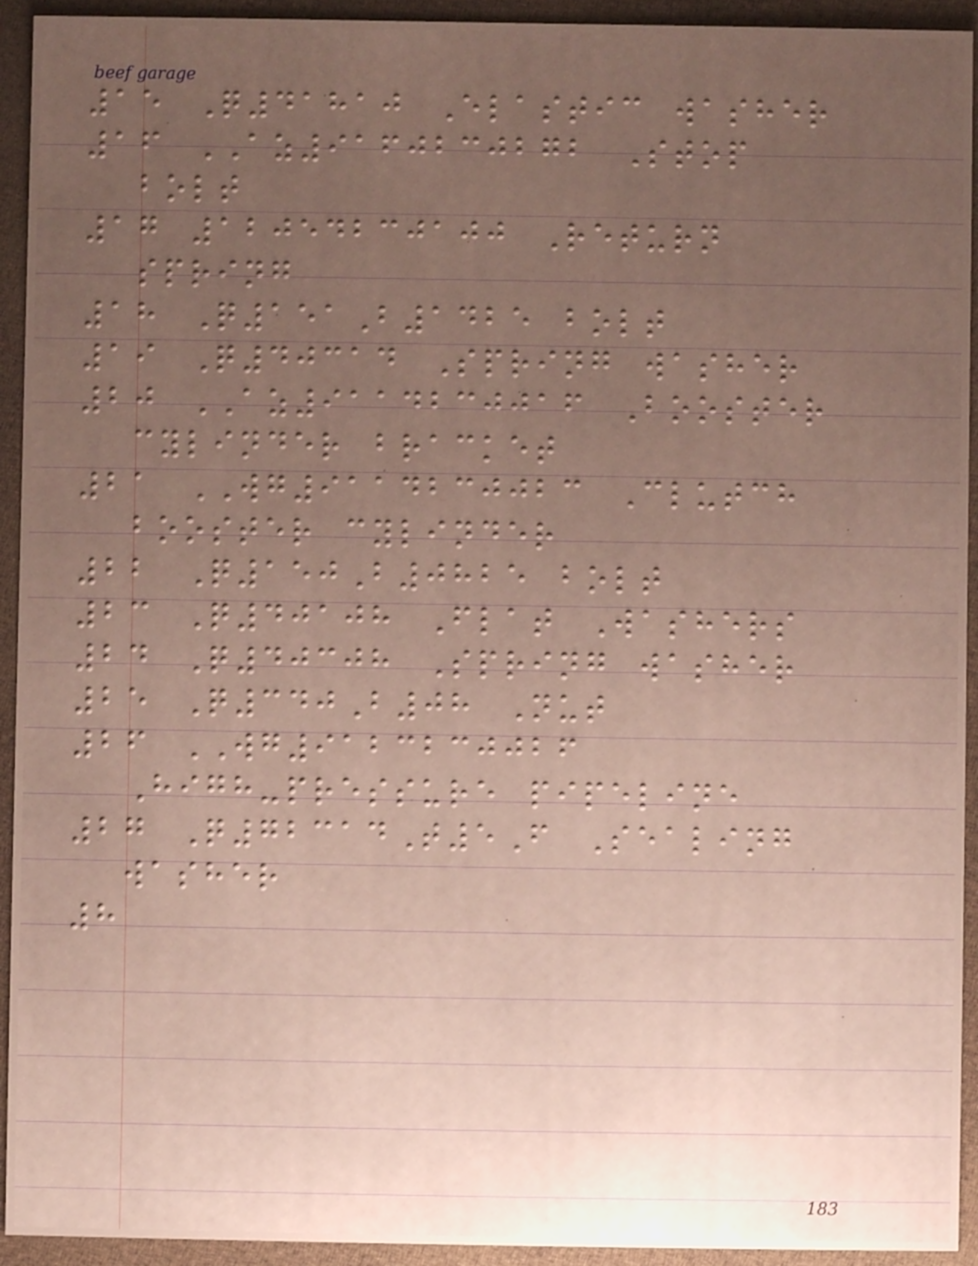15 Q41810 Elastic washer
16 AZ9160230272 Stop
bolt
17 12054230100 Return
spring
18 Q151B1425 bolt
19 Q40314 Spring washer
20 AZ9114230016 Booster
cylinder bracket
21 WG9114230023 Clutch
booster cylinder
22 Q150B0825 bolt
23 Q40108 Flat Washers
24 Q40308 Spring washer
25 Q340B08 Nut
26 WG9123230026
High-pressure pipeline
27 Q72314T5F Sealing
washer
8
